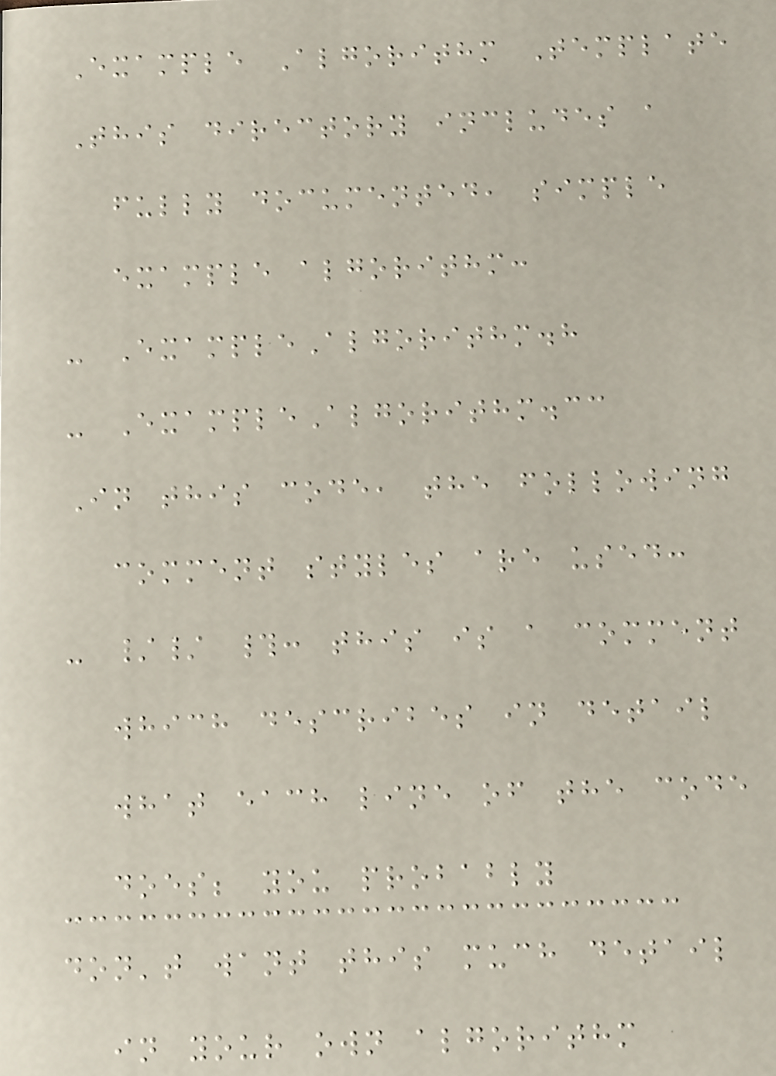Example Algorithm Template
This directory includes a
fully documented, simple
example algorithm:
- ExampleAlgorithm.h
- ExampleAlgorithm.cc
In this code, the following
comment styles are used:
- // #: this is a comment
which describes in detail
what each line of the code
does; you probably
don't want this much detail
in your own algorithm
